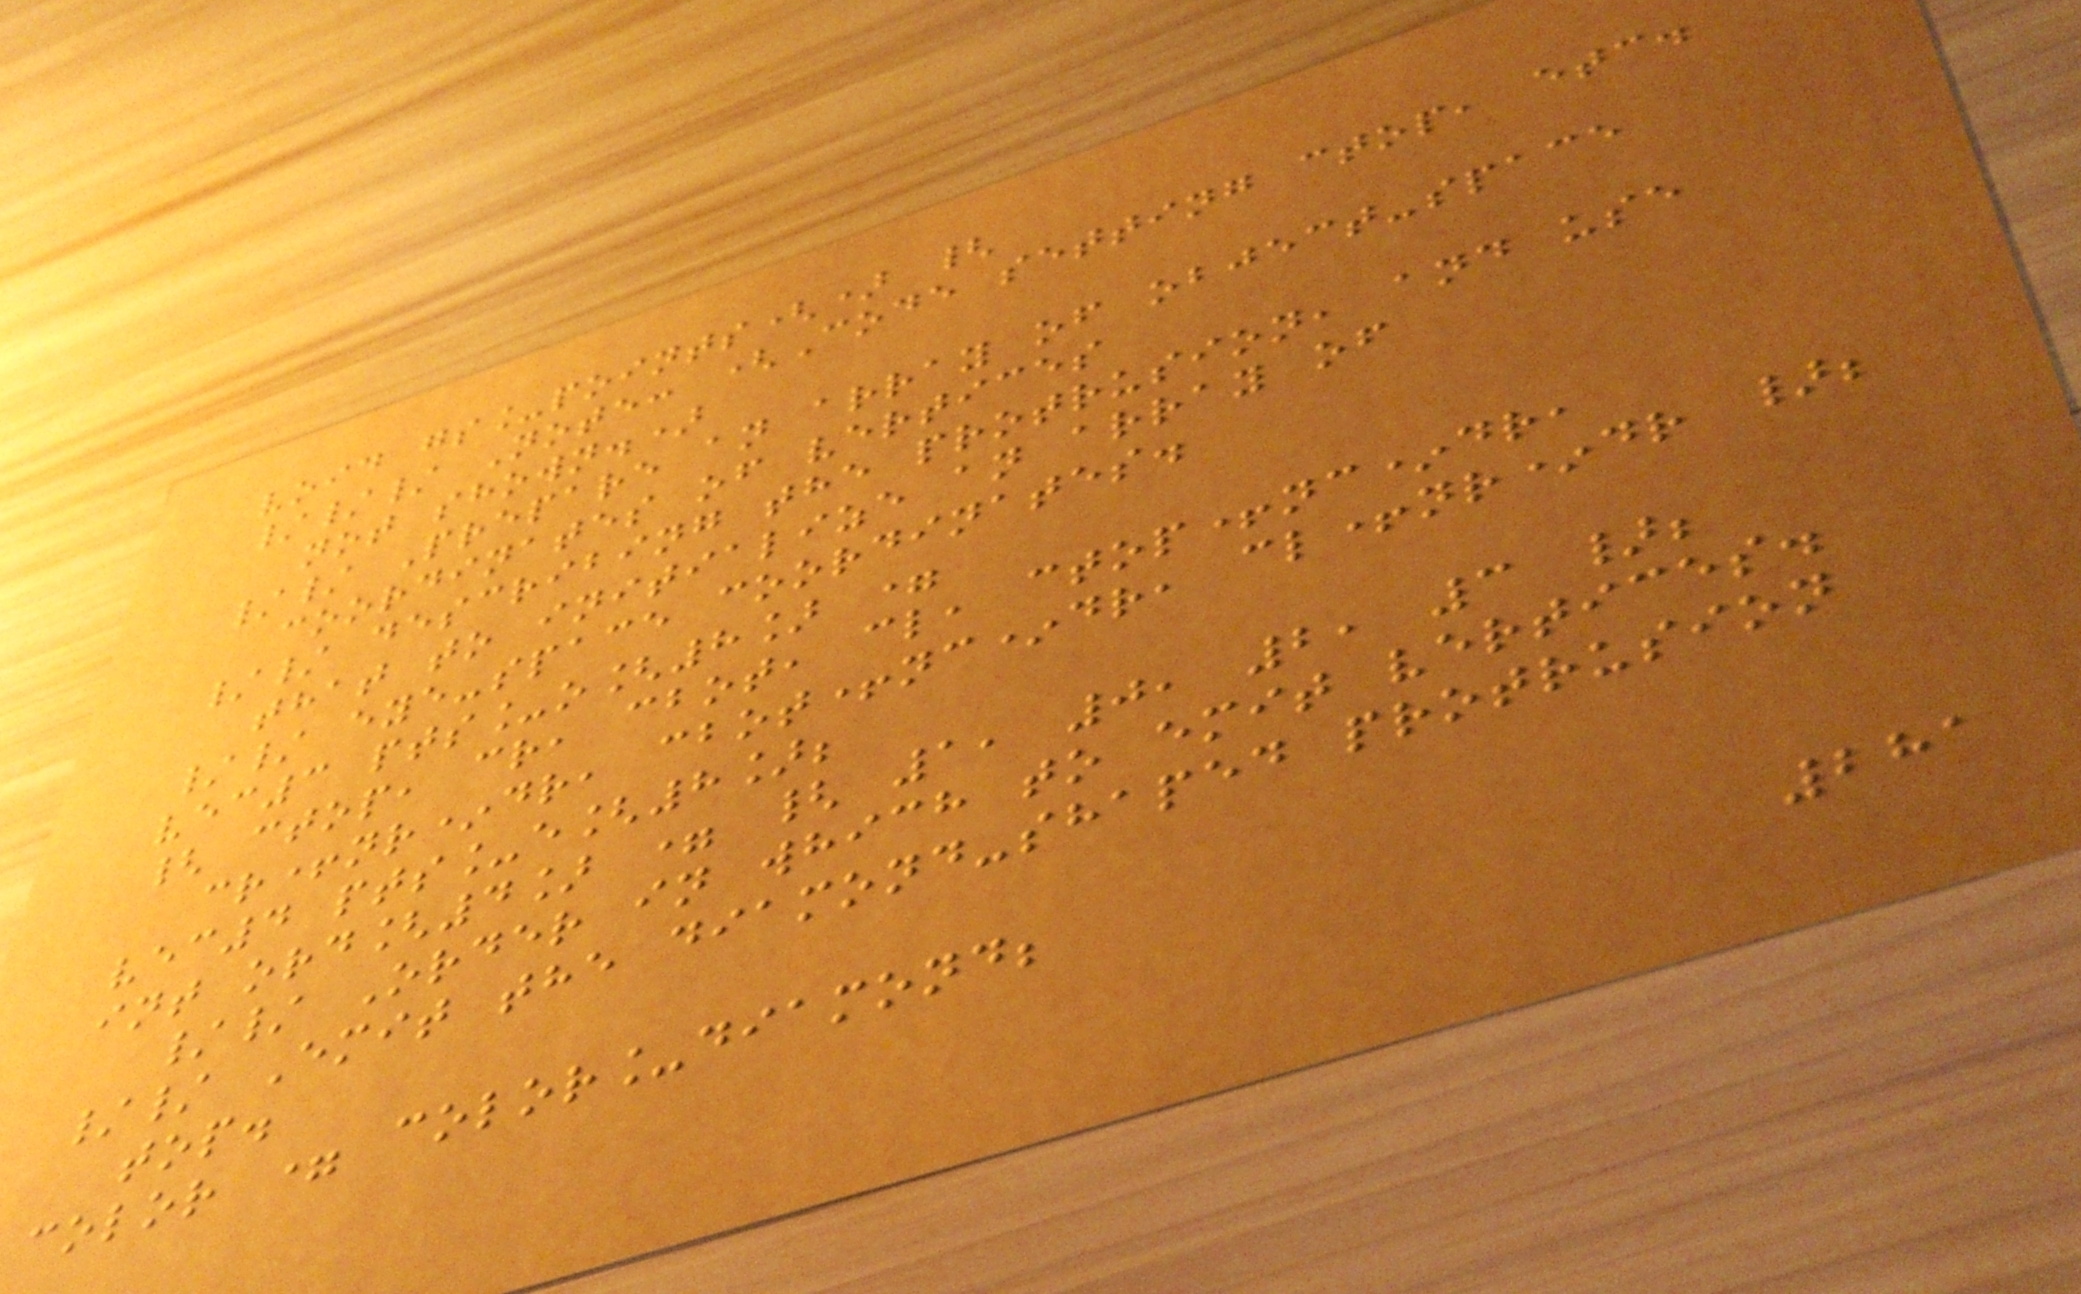void gs_points() {
/// Note: (Code setting ctop, etc.
not shown.)
// Prepare an array of object-space
coordinates of vertices
// describing the protrusion, and use
that to initialize an array of
// eye-space coordinates.
vec3 pts_o[8] =
{ ctop, cr, cbot, cl, ctop+nc*dr,
cr+nr*dr, cbot+nc*dr, cl+nr*dr };
vec4 pts_e[8];
int ord[4] = { 1, 0, 2, 3 };
// Order in which to emit vertices.
// Emit the diamond-shaped protrusion
top.
color = color_diamond;
281
